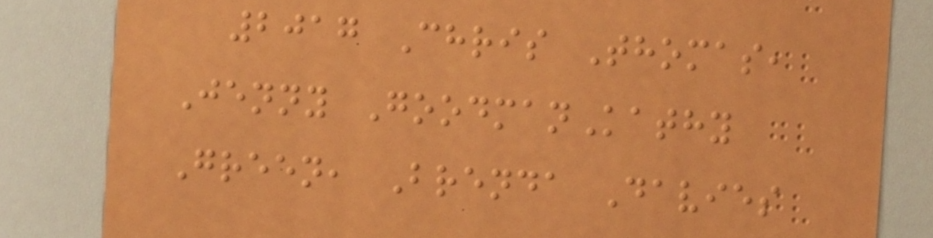2017 Chris Thomas,
Jenny GoodmanKathy
Green, Brenda Davies
